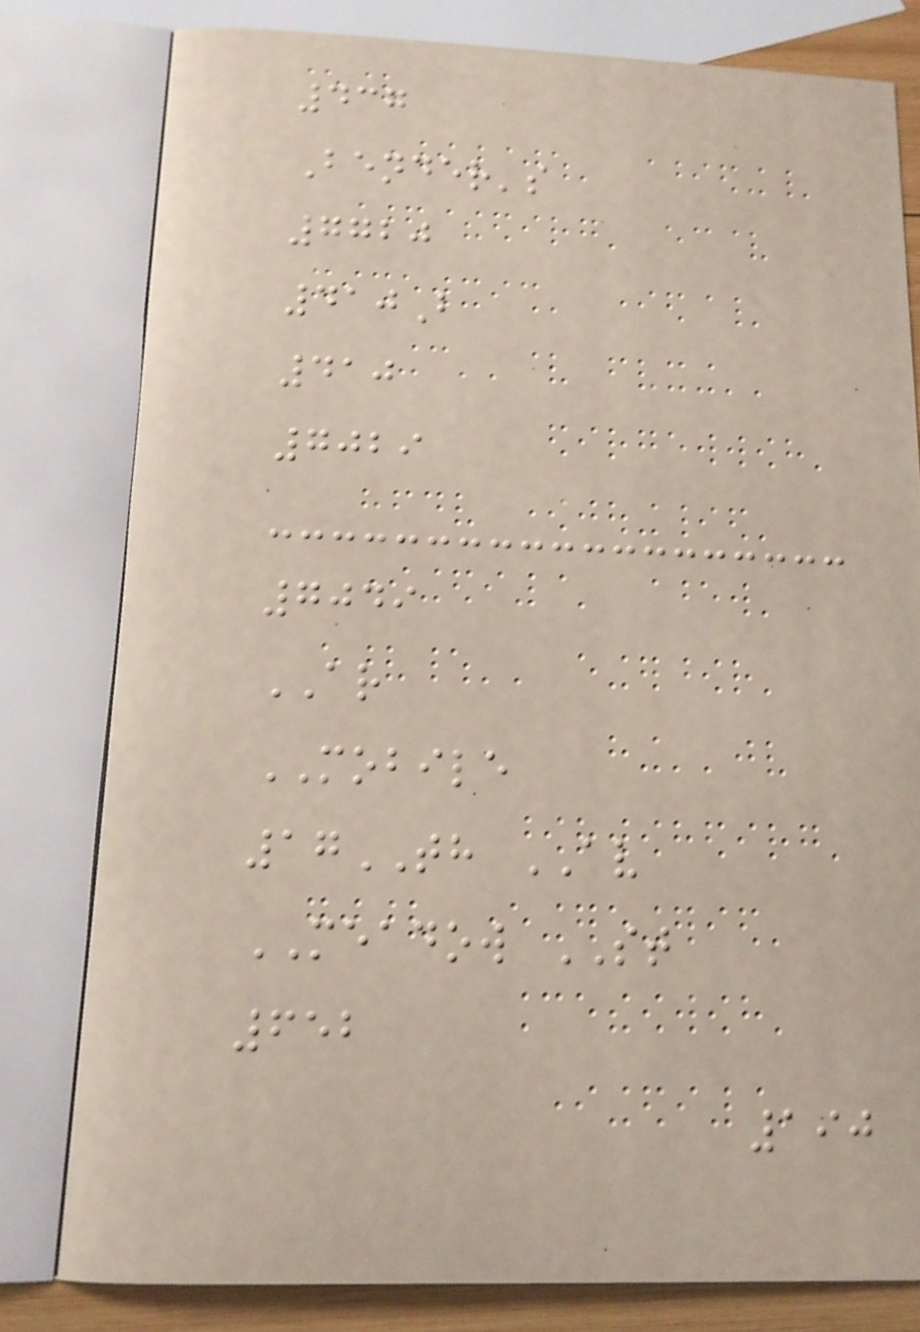437
Bender's
7720
410B
410
7029
7049
AR
MOBILE
17TH AV
MEADOW ST
652
190
